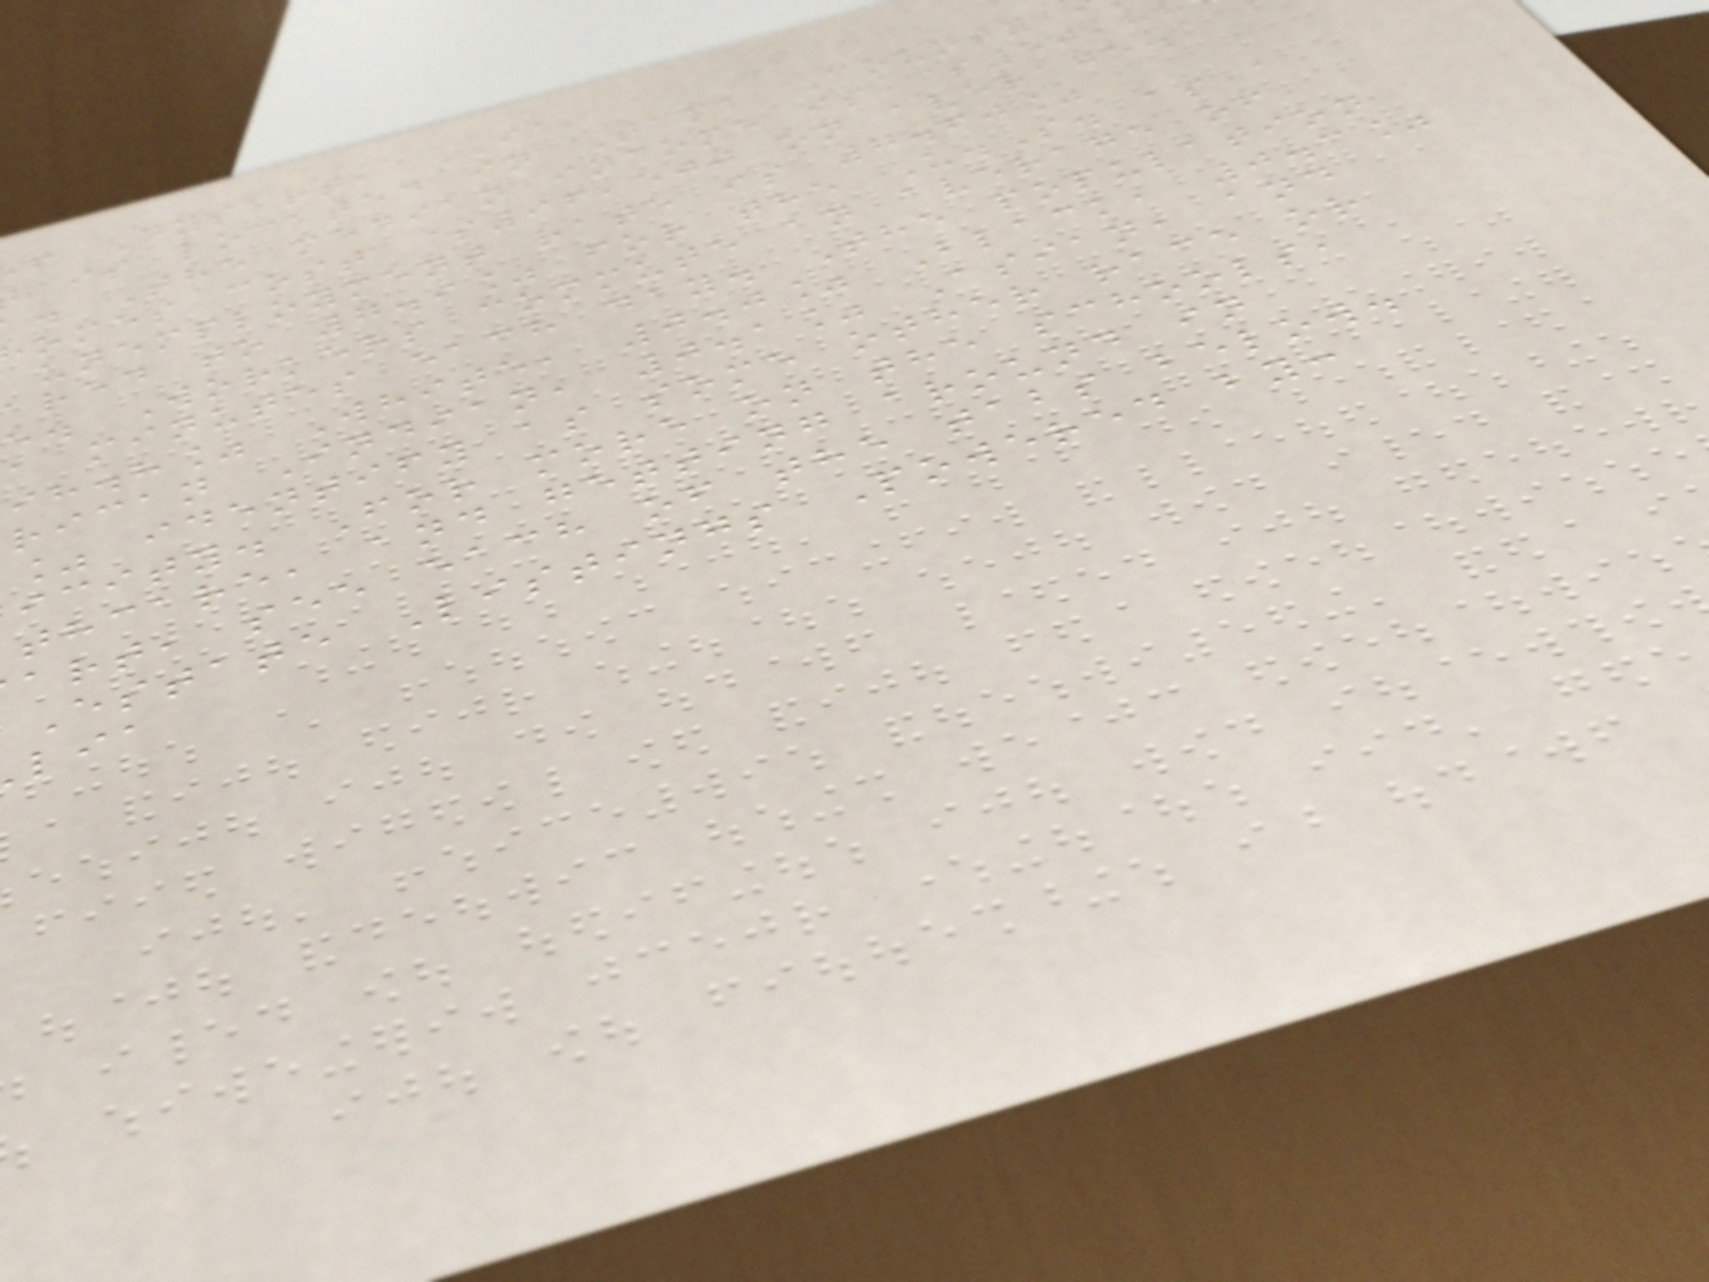f Dysart, IA
is located in Tama County
. The median income is $50,8
omes cost $96,500 on average.
unemployment rate is 7.60%
ared to 7.9% for the U.S. as a
e. Workers commute an average of
a minutes each day. The population
ih.h% White, 0.0% Black, 0.3%
rican Indian, 0.1% Asian, and
% identify as some other race or
icity. For more on the schools,
thcare, and getting around in
art, see each of the tabs below.
Estate Listings Powered by:
